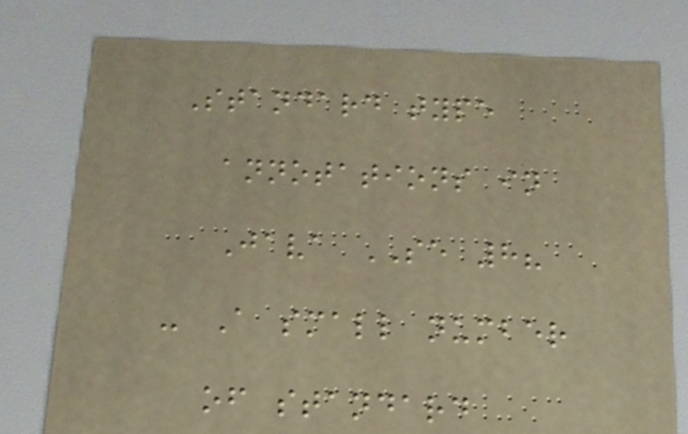Standard type
annotations in
Java SE 8?
- A small number
of standard
